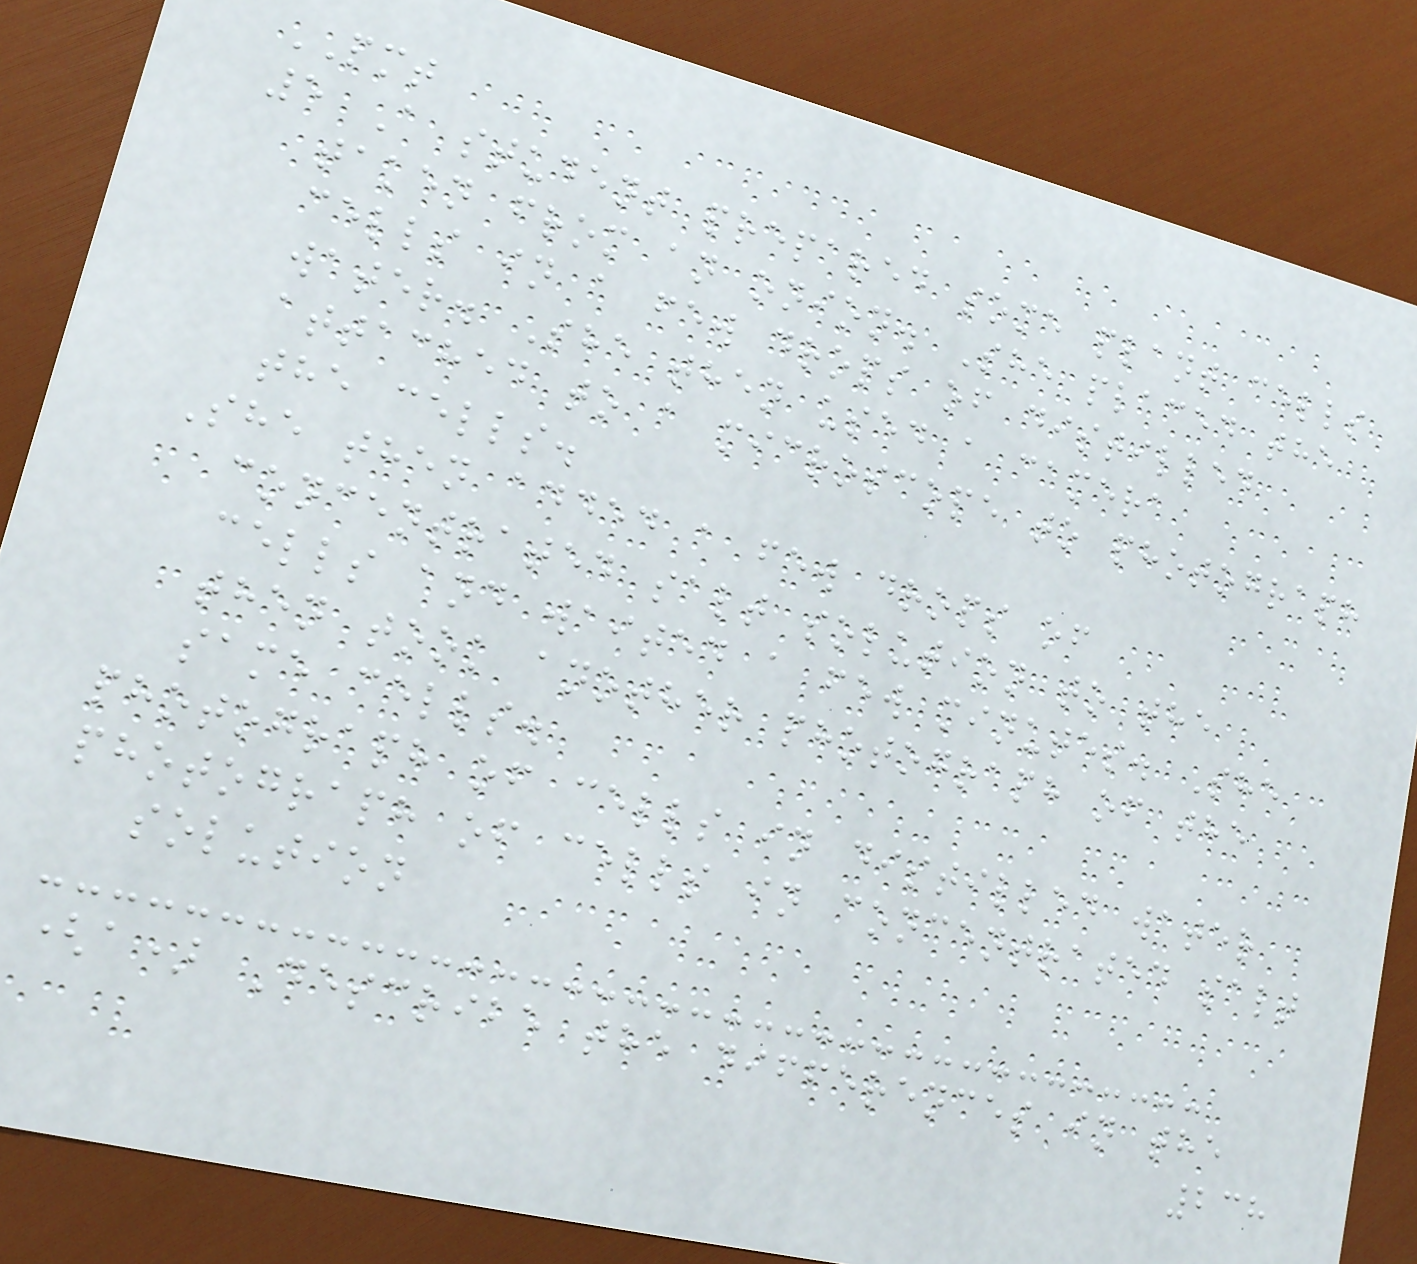PMT
5 A student prepared some plant cells
taken from an onion. She placed the
cells in a few drops of distilled
water. She then used a camera
attached to a microscope to photograph
the cells.
She then added a few drops of
concentrated salt solution to the
cells and waited a few minutes. She
then took another photograph of the
same cells.
photograph of cells in distilled water
photograph of cells in concentrated salt
solution
(a) Describe the differences in the
238
